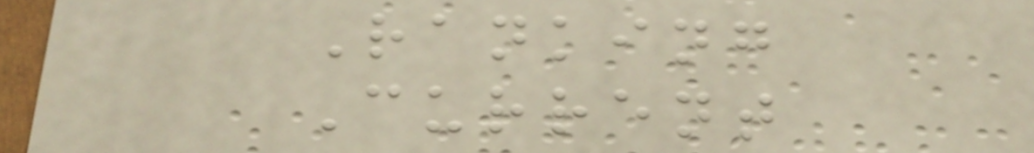Ranking
Current
